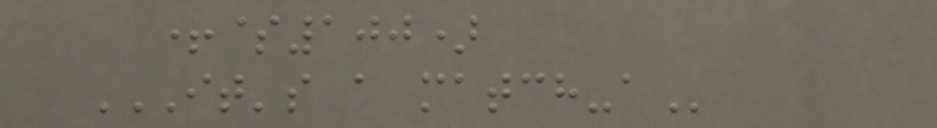+$100)
IT'S A MATCH-A
